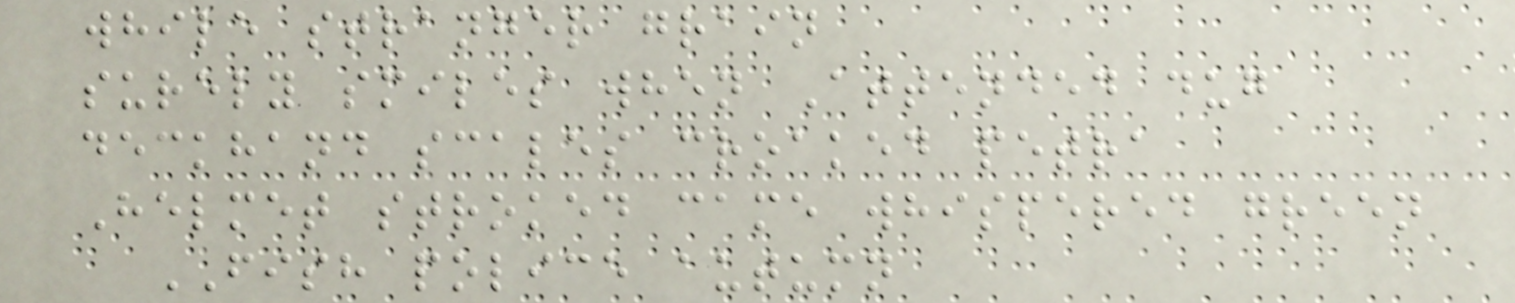while stranger grain
surely smiles when Attended dug
deckhand scales croaked petra
Helmet stroked came whispered green
FISH police autumn
